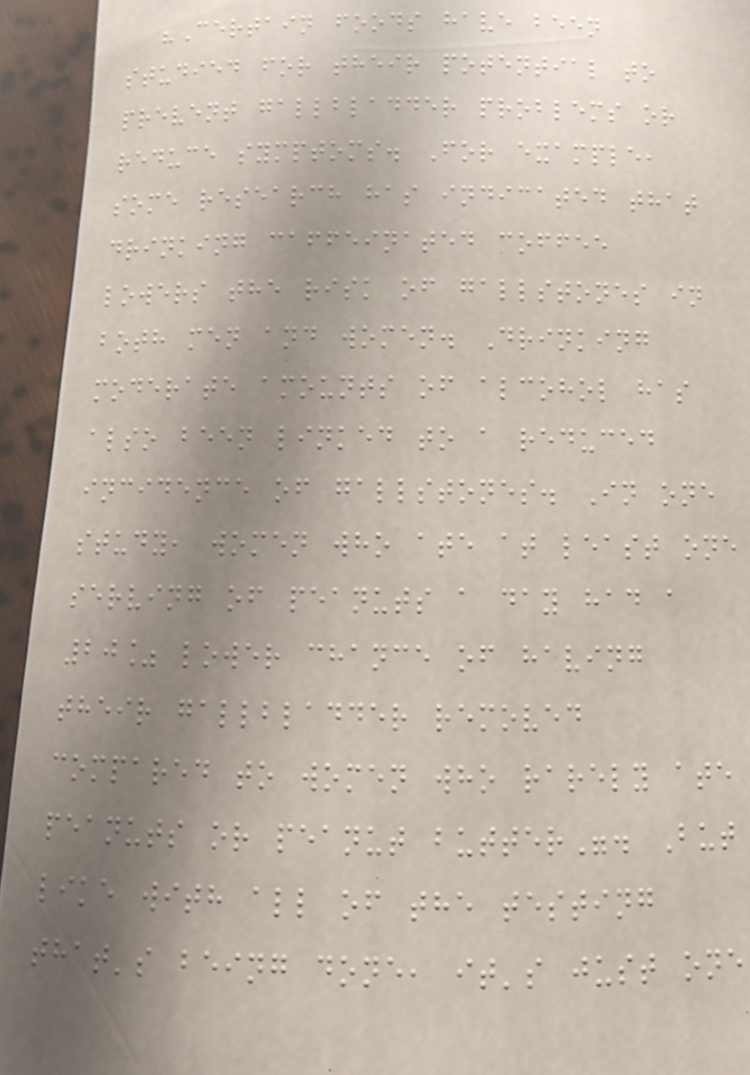"Certain foods have been
studied for their potential to
prevent gallbladder problems or
reduce symptoms. For example,
some research has indicated that
drinking caffeinated coffee
lowers the risk of gallstones in
both men and women. Drinking
moderate amounts of alcohol has
also been linked to a reduced
incidence of gallstones. In one
study, women who ate at least one
serving of peanuts a day had a
20% lower chance of having
their gallbladder removed
compared to women who rarely ate
peanuts or peanut butter". But
like with all of the testing
that's being done, it's just one
